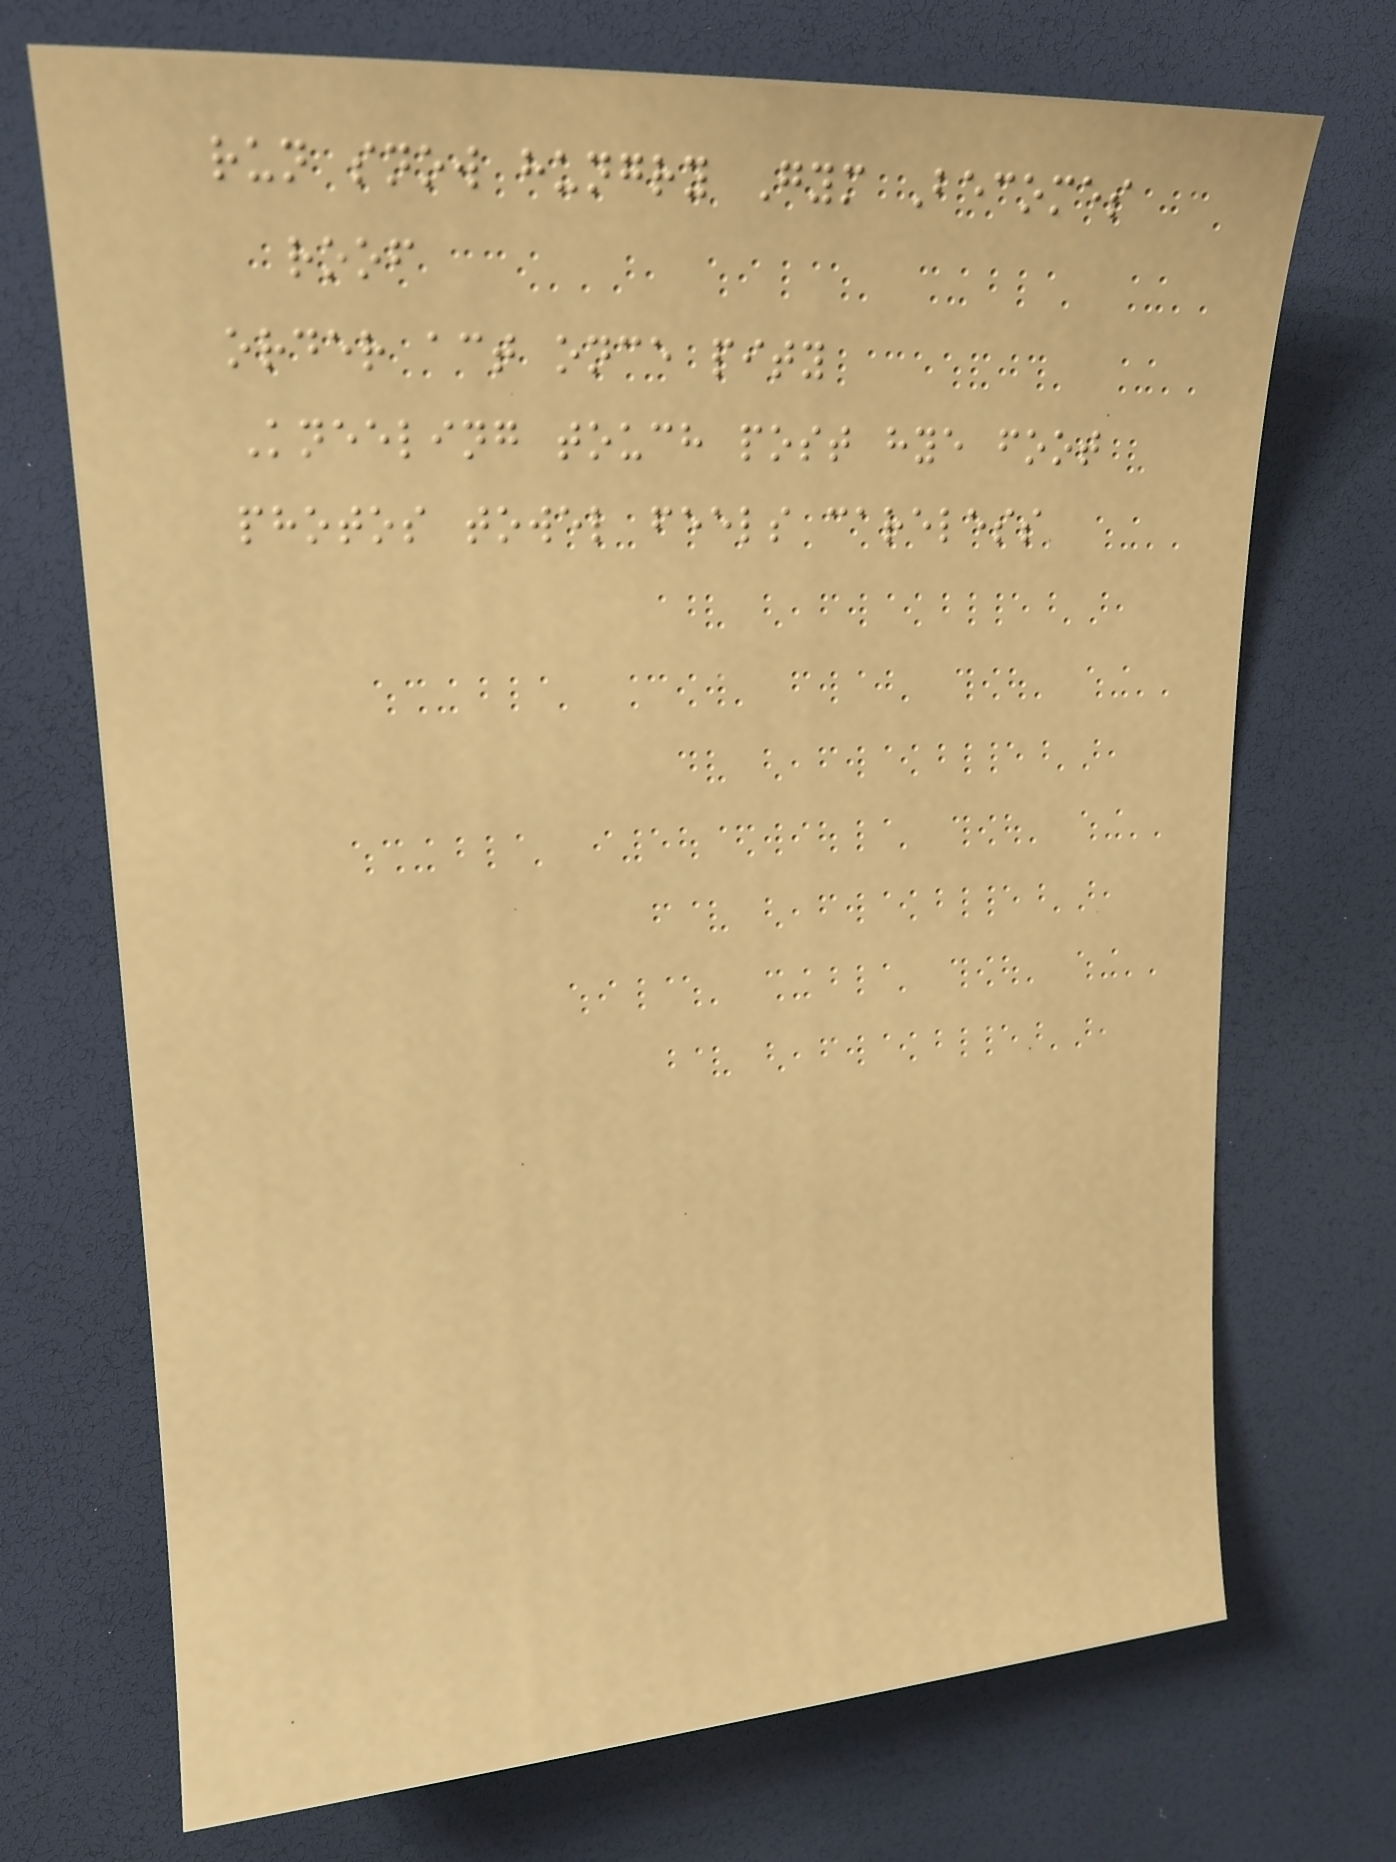run snow hungry Gym Becomes
roof
order act once pity
Kneeling touch post hye foot
photos towel feels careless
